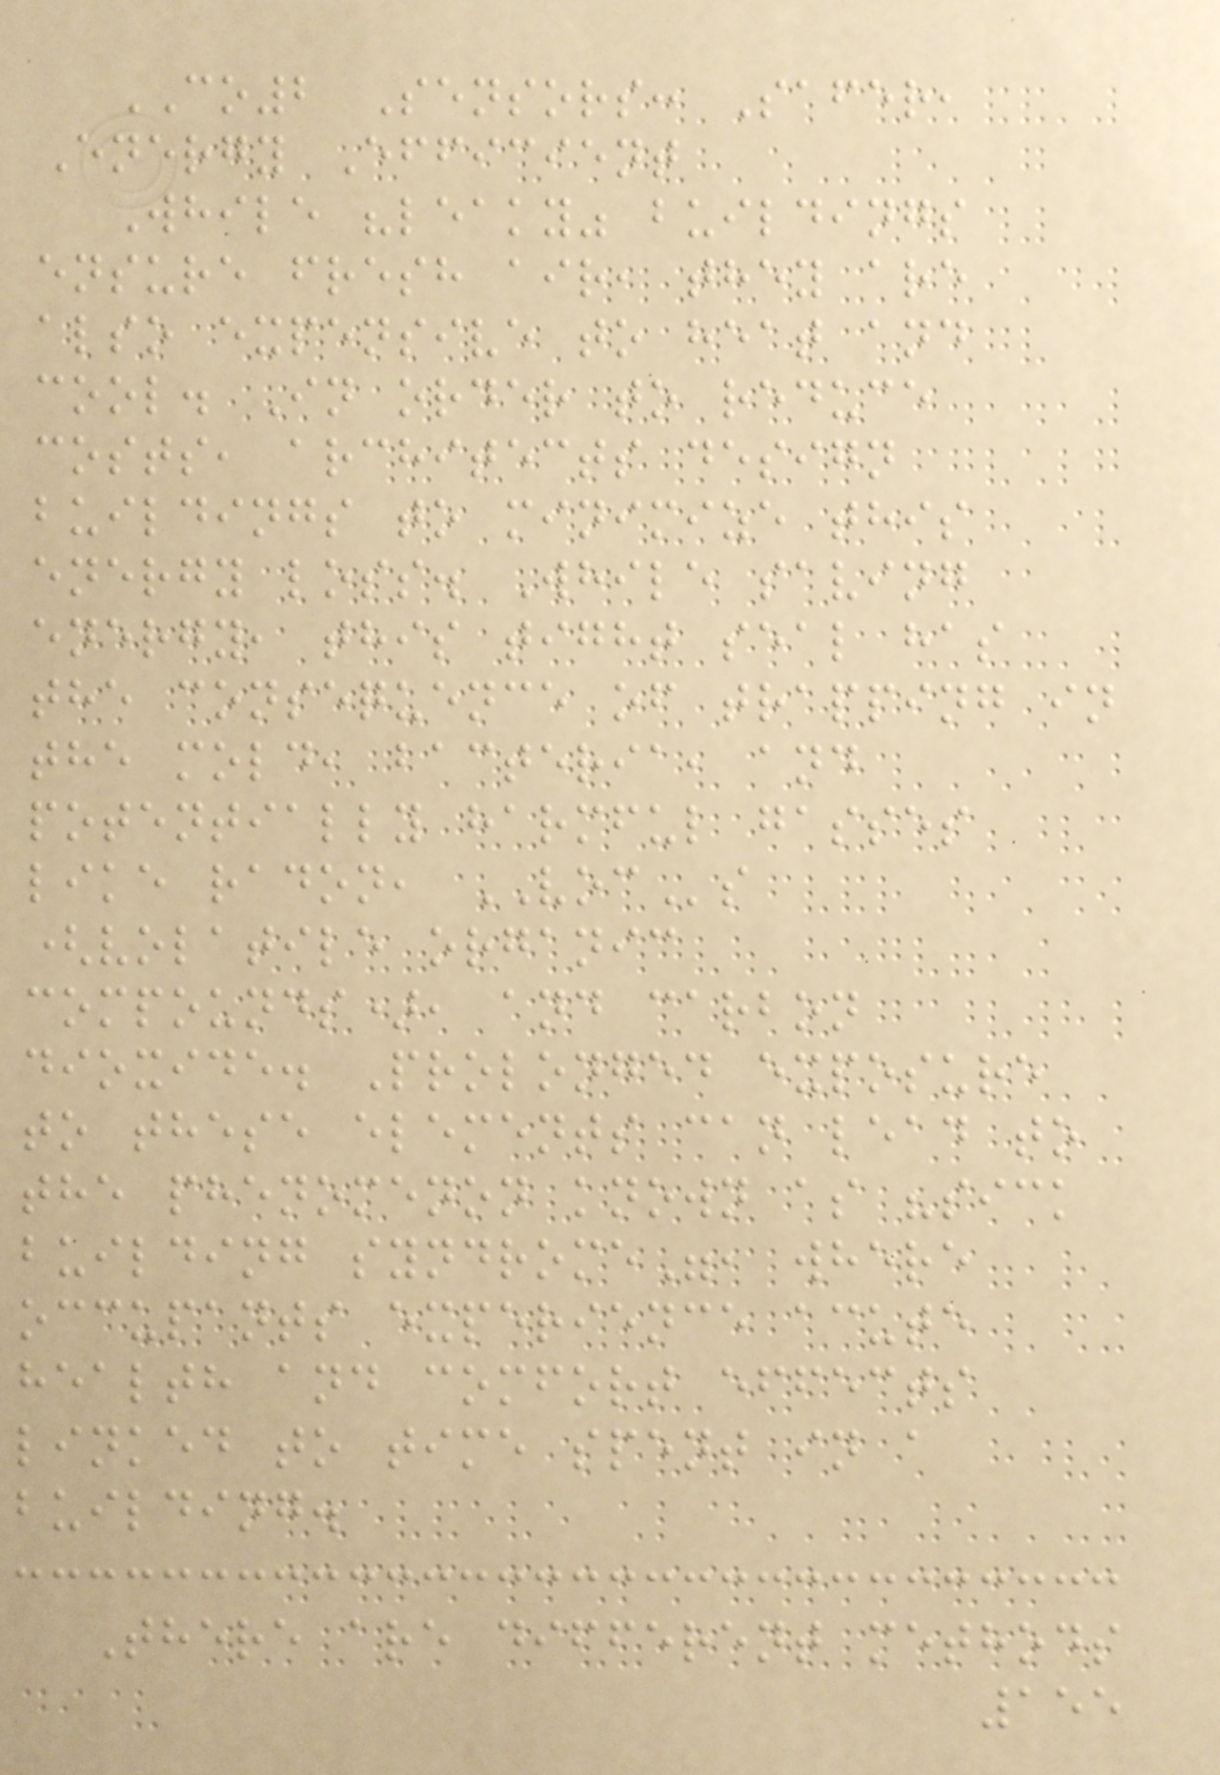CO2 Sensors: Safer,
Energy Efficient
While "leaky" buildings
ensure fresh air, they are
also expensive to heat and
cool. In order to reduce
costs, architects design
buildings to minimize this
energy loss. While saving
energy, this tight seal has
the consequence of trapping in
the mold, bacteria, and
potentially harmful gasses
like radon, VOCs
(volatile organic
compounds), and carbon
dioxide. Prolonged exposure
to these elements can lead to
the phenomenon known as "sick
building syndrome", where
occupants experience acute
health and comfort effects
linked to time spent in a
building.
There are different methods
155
